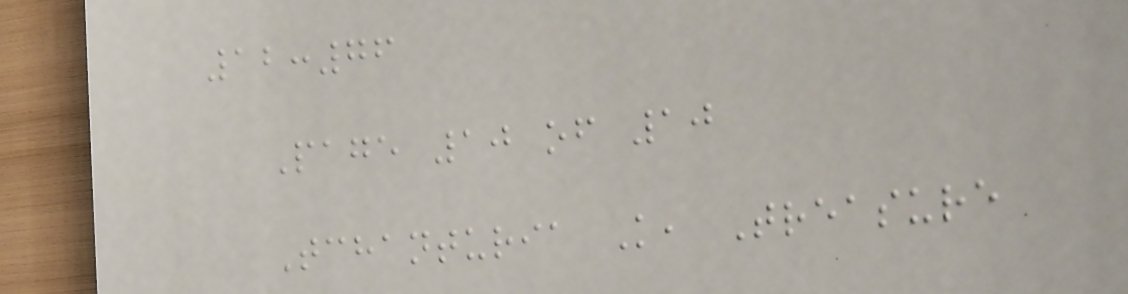12:76
Page 10 of 10
Tchanturia K, Treasure
